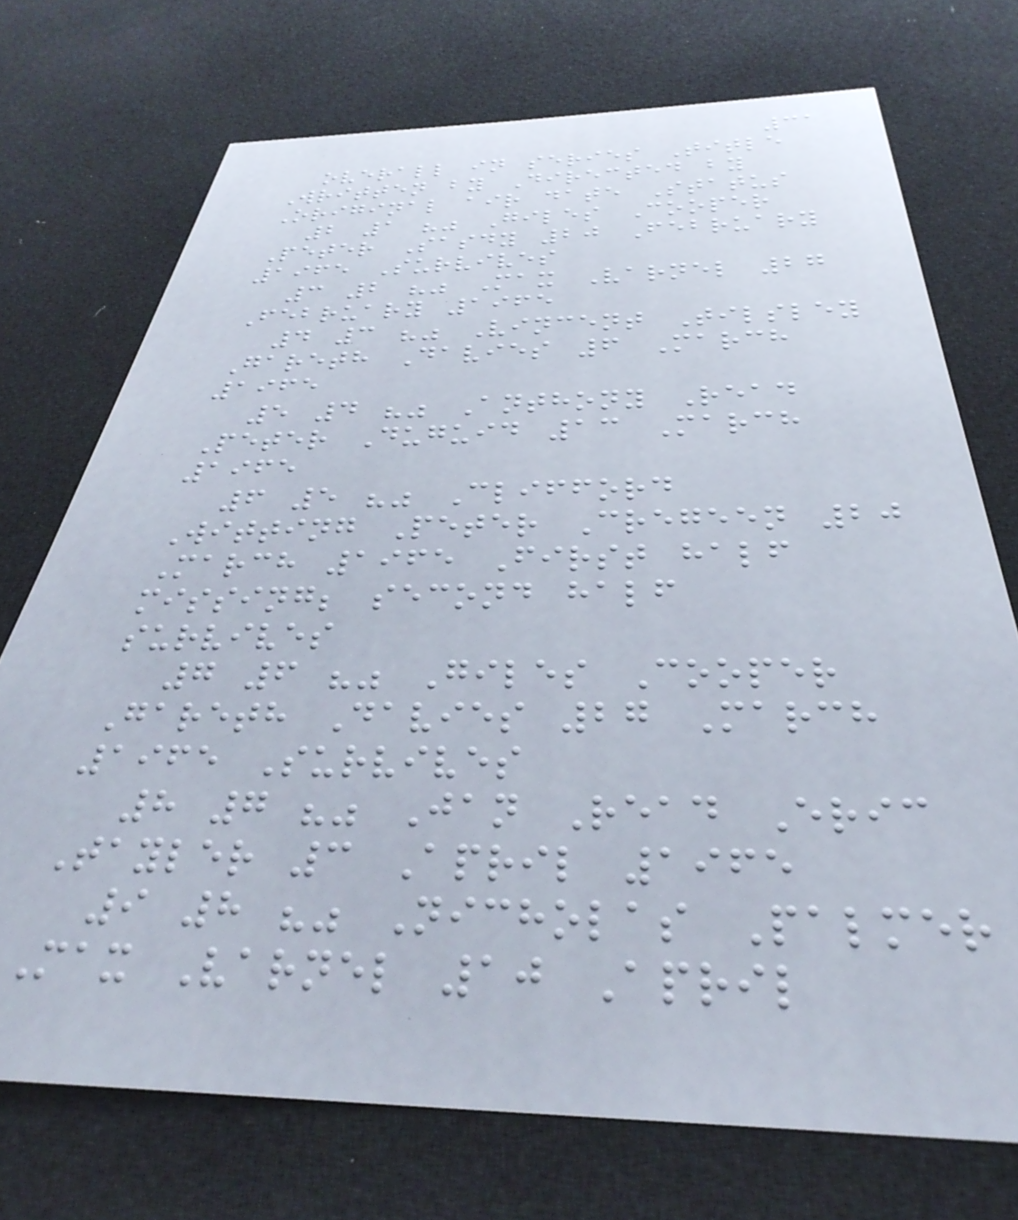31
overall in series Title
Written by Directed by
Original air date Status
2 1 "" Giles Cooper
Peter Sasdy 20 February
1965 Survives
3 2 "" Max Varnel 27
February 1965
4 3 "" Vincent Tilsley
Gareth Davies 6 March
1965
5 4 "" Anthony Read
Peter Duguid 13 March
1965
6 5 "" Clifford
Witting Peter Cregeen 20
March 1965 First half
missing; second half
survives
7 6 "" Giles Cooper
Gareth Davies 27 March
1965 Survives
8 7 "" Jan Read Eric
Tayler 3 April 1965
9 8 "" Nicholas Palmer
Max Varnel 10 April
